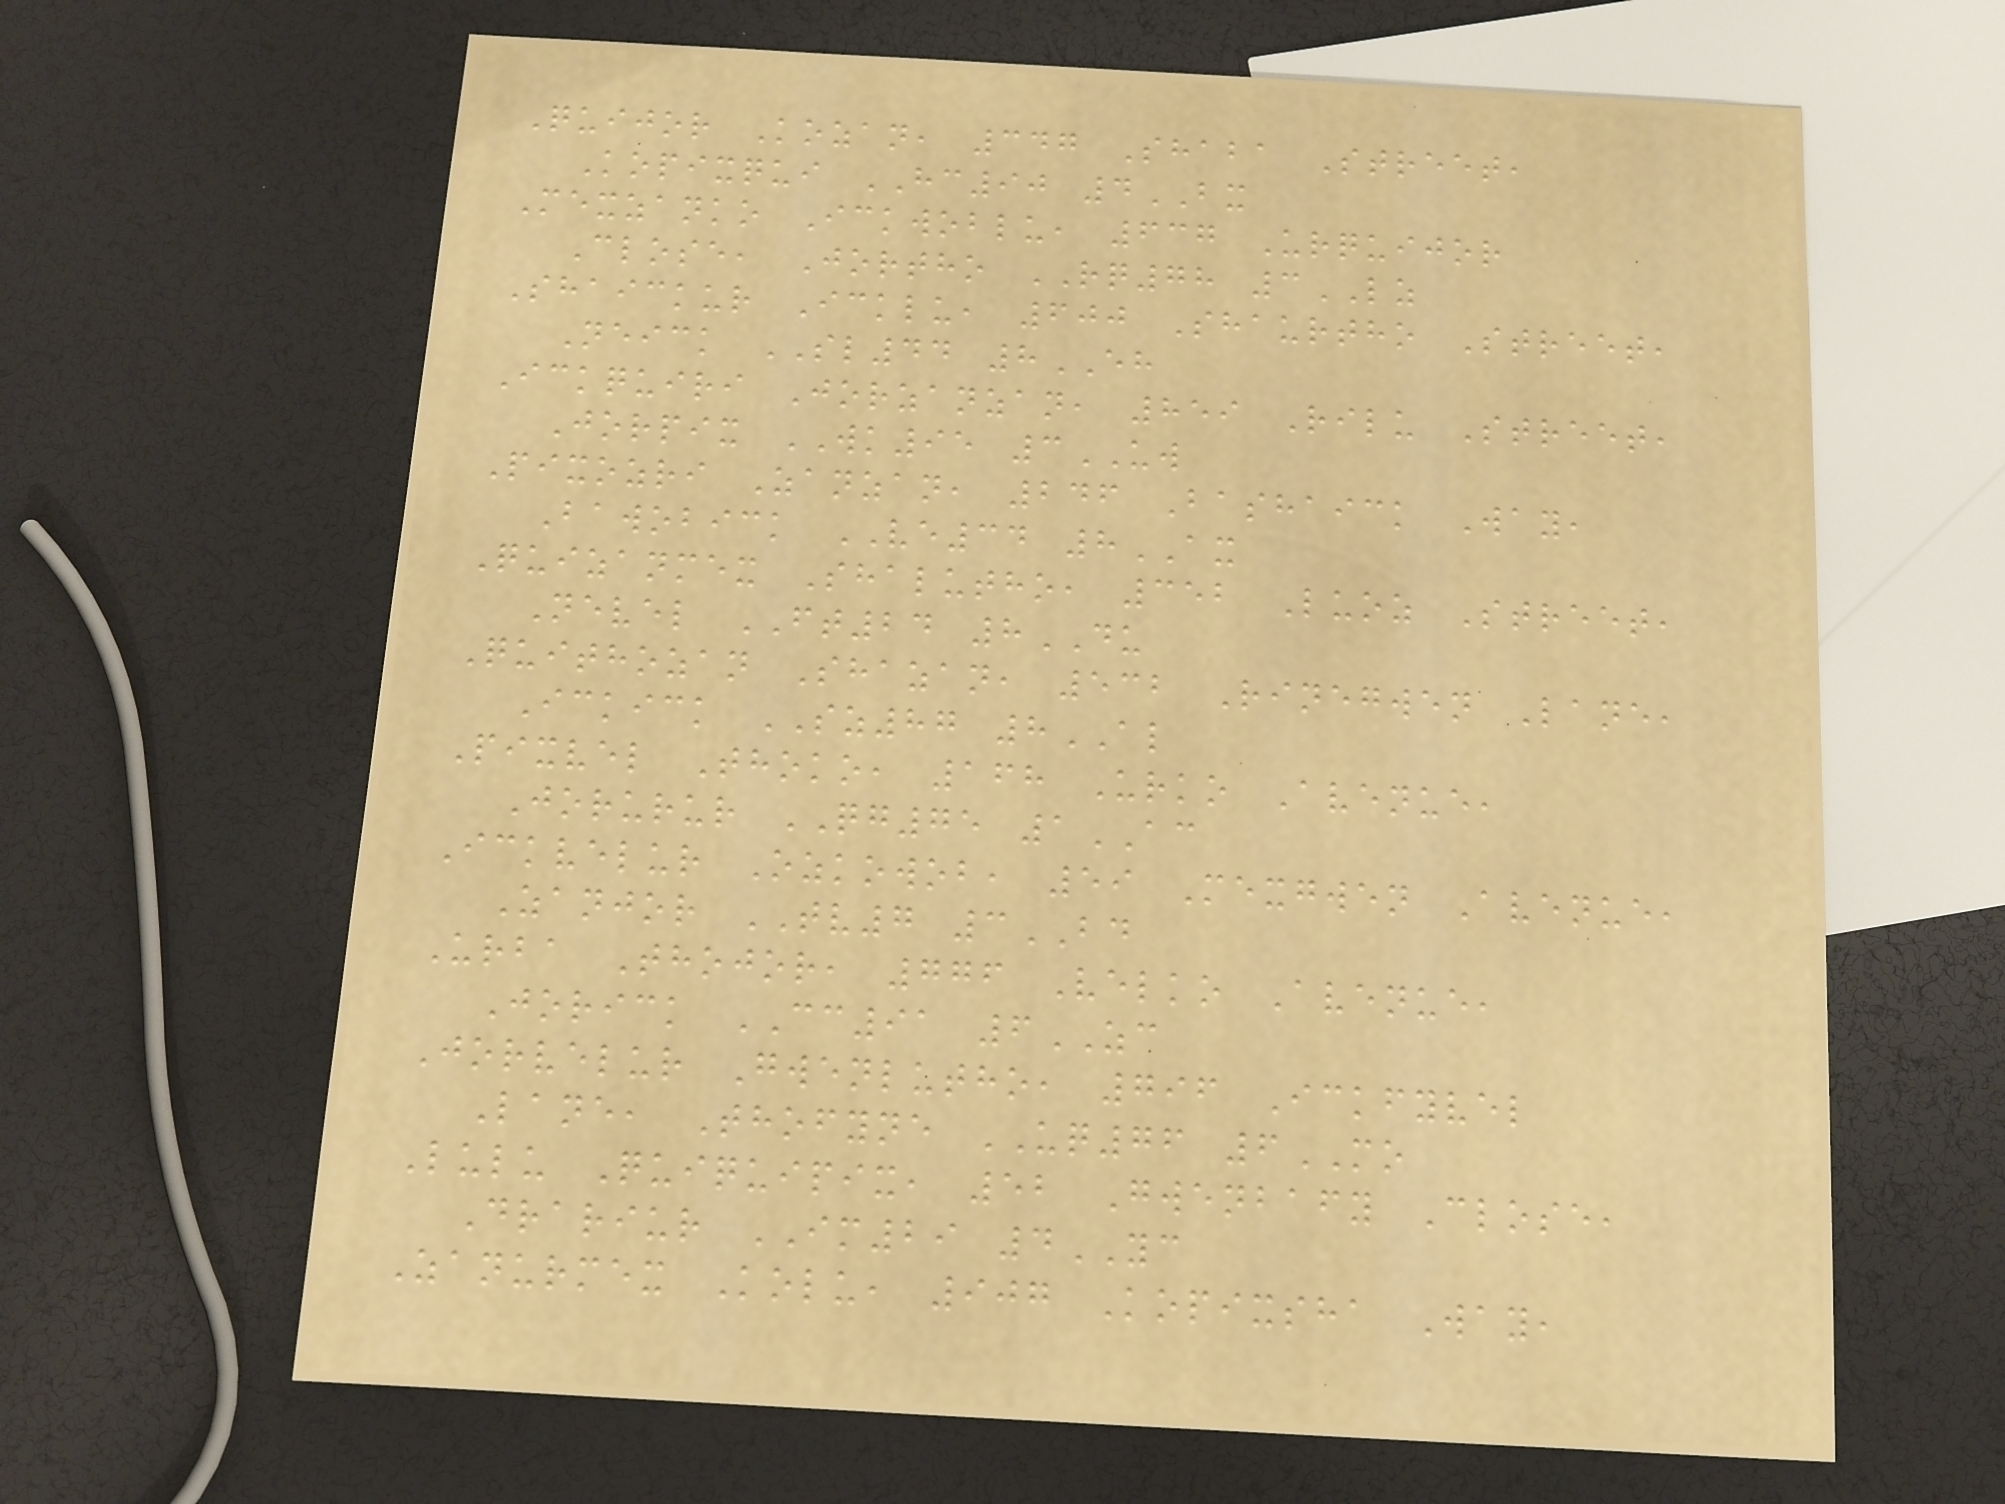Quijor Kozan, 347 Shaba Street,
Kopixqui HC90 4BX
Mexzanko Ickwoblu, 637 Urquijor
Close, Jortho RQ78 3LZ
Shaickur Icklu, 600 Shaurtho Street,
Neick SL44 8EH
Ickquiri Jorzanzan, 859 Rilu Street,
Jorpix WK95 3UW
Pixozri Zanzan, 246 Bashaick Way,
Bawobick VE34 8AX
Quizanmex Shalutho, 352 Luoz Street,
Nevel FT24 8DU
Quithozan Shazan, 532 Rinegwen Lane,
Ickick SZ87 8AL
Pixvel Thoko, 168 Urko Avenue,
Jorurur QG75 1AC
Ickvelur Ozkowob, 59 Mexgwen Avenue,
Zanjor TV7 3BD
Urba Thojor, 776 Velko Avenue,
Jorick CC91 6ZC
Jorvelur Gwenlutho, 796 Ickfyvel
Lane, Thofyne UQ76 6MO
Lulu Quiquipix, 52 Gwenbafy Close,
Drariur IM29 4YC
Zanurmex Kolu, 907 Kopixsha Way,
